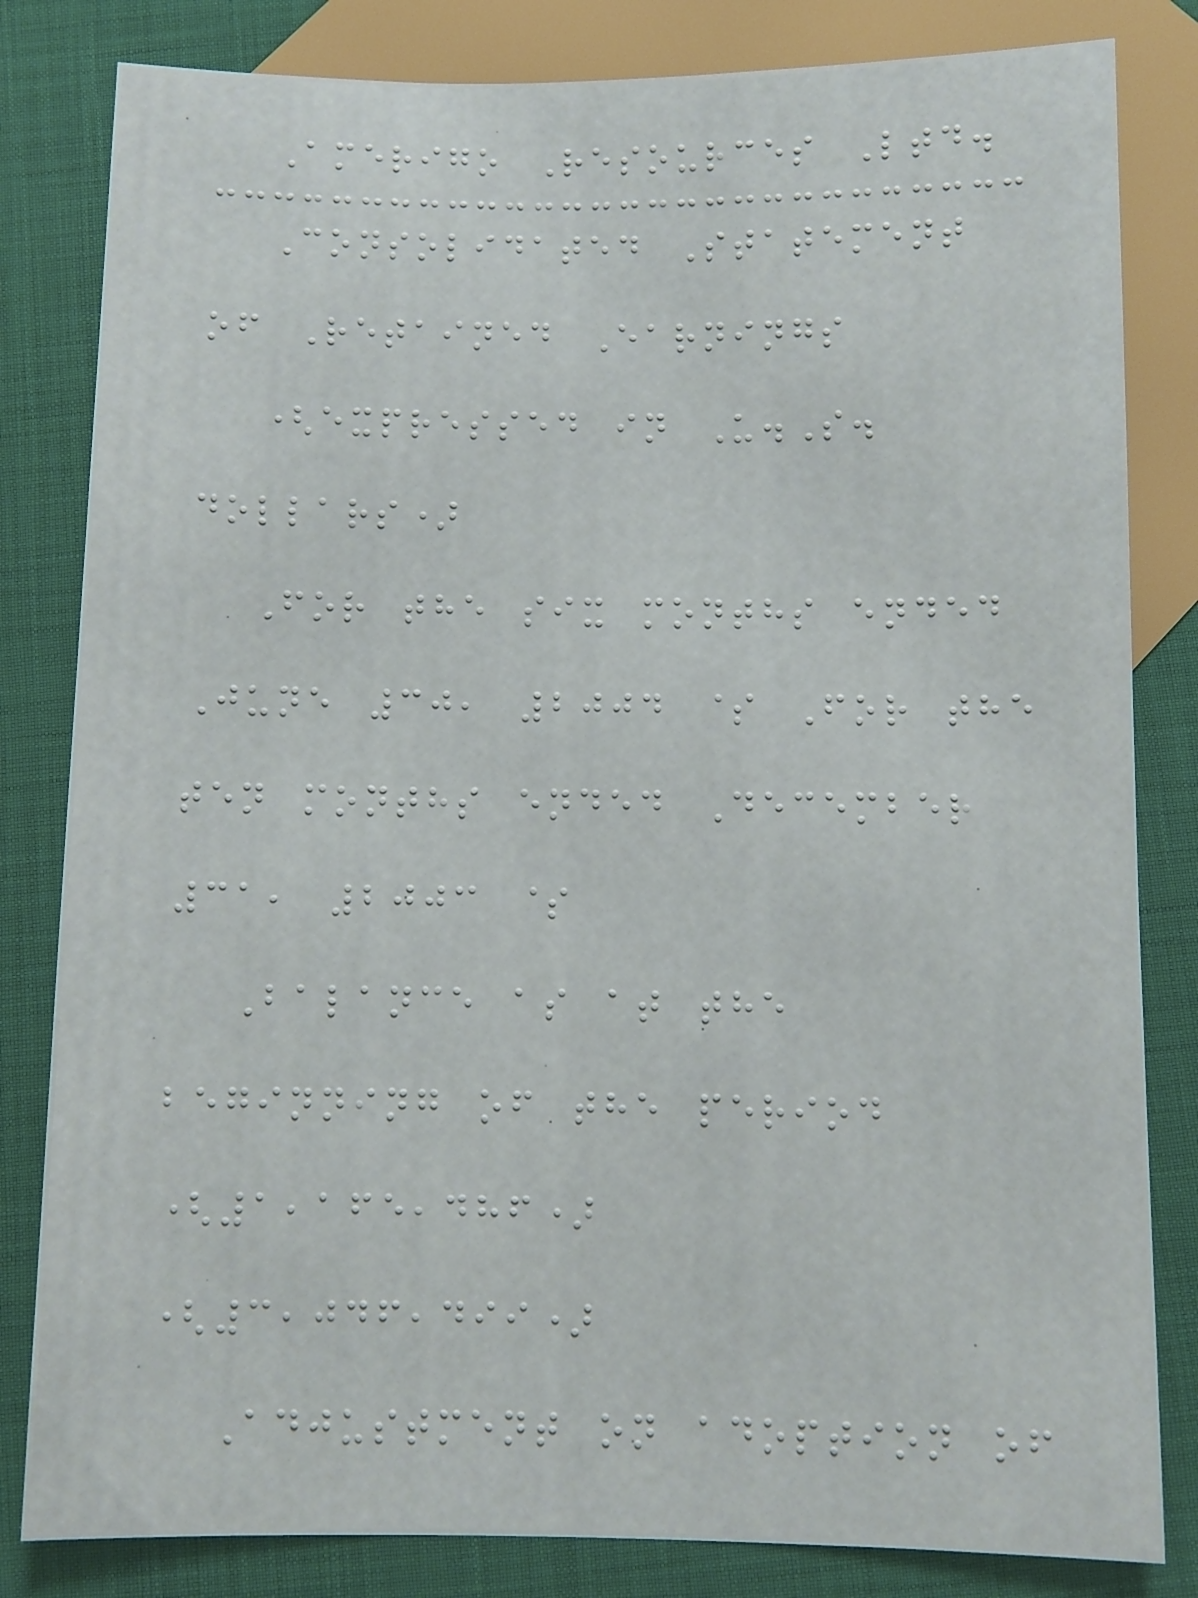Amerigo Resources Ltd.
Consolidated Statement
of Retained Earnings
(expressed in U.S.
dollars)
For the six months ended
June 30, 2004 $ For the
ten months ended December
31, 2003 $
Balance as at the
beginning of the period
(1,165,486)
(3,046,499)
Adjustment on adoption of
